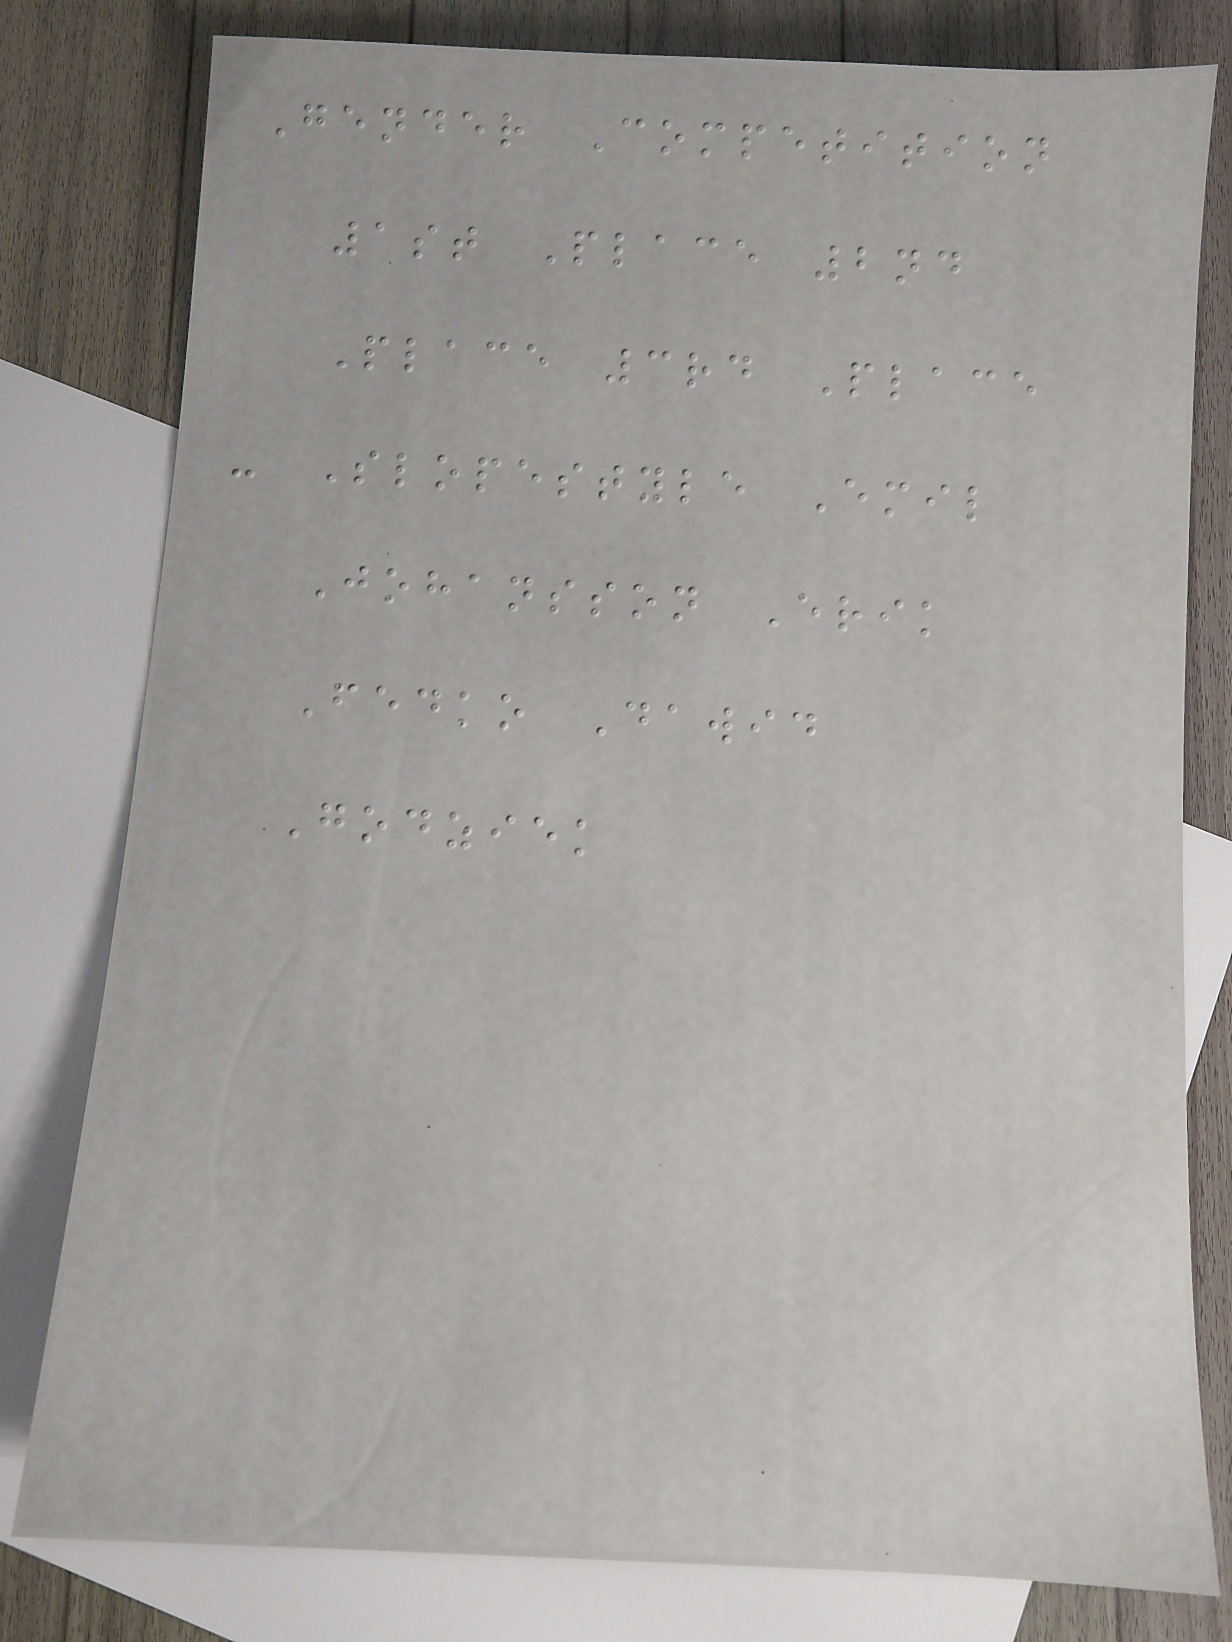Gender Competition
1st Place 2nd
Place 3rd Place
- Slopestyle Emil
Johansson Erik
Fedko Dawid
Godziek
